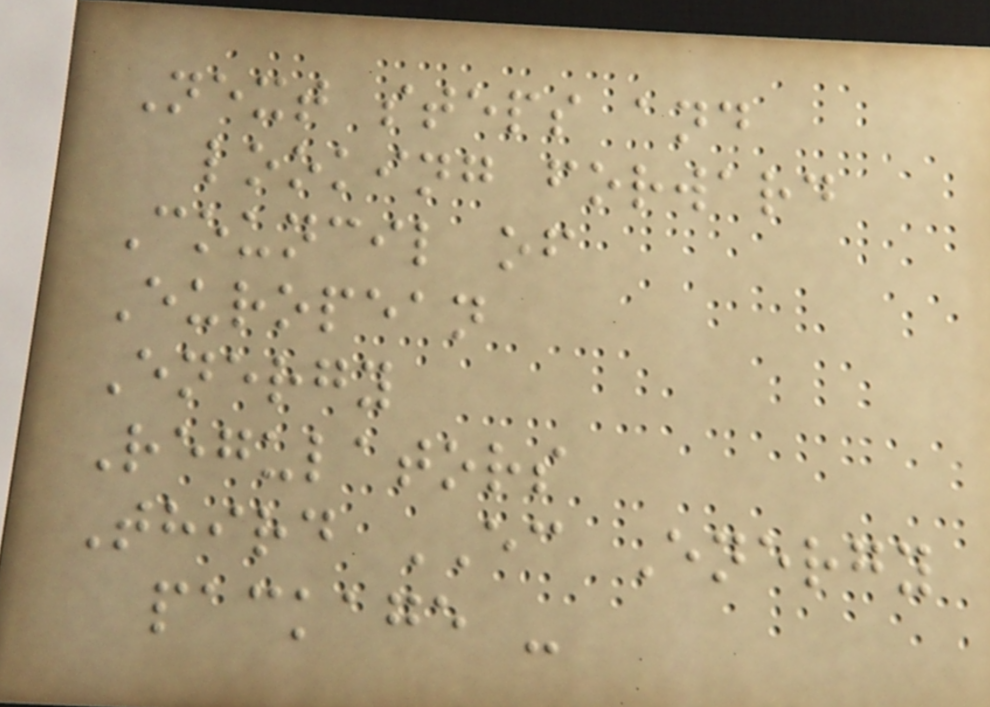Next steps and
looking forward
Council of
European
Energy
Regulators
Third EC Energy
package -
